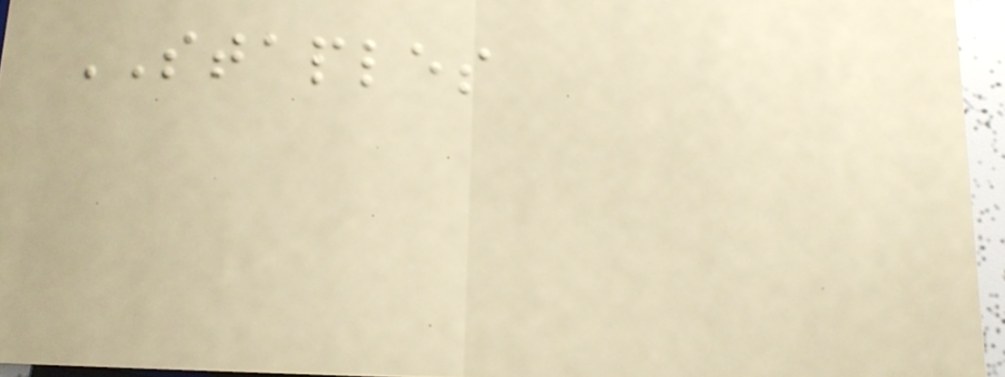STAPLES
